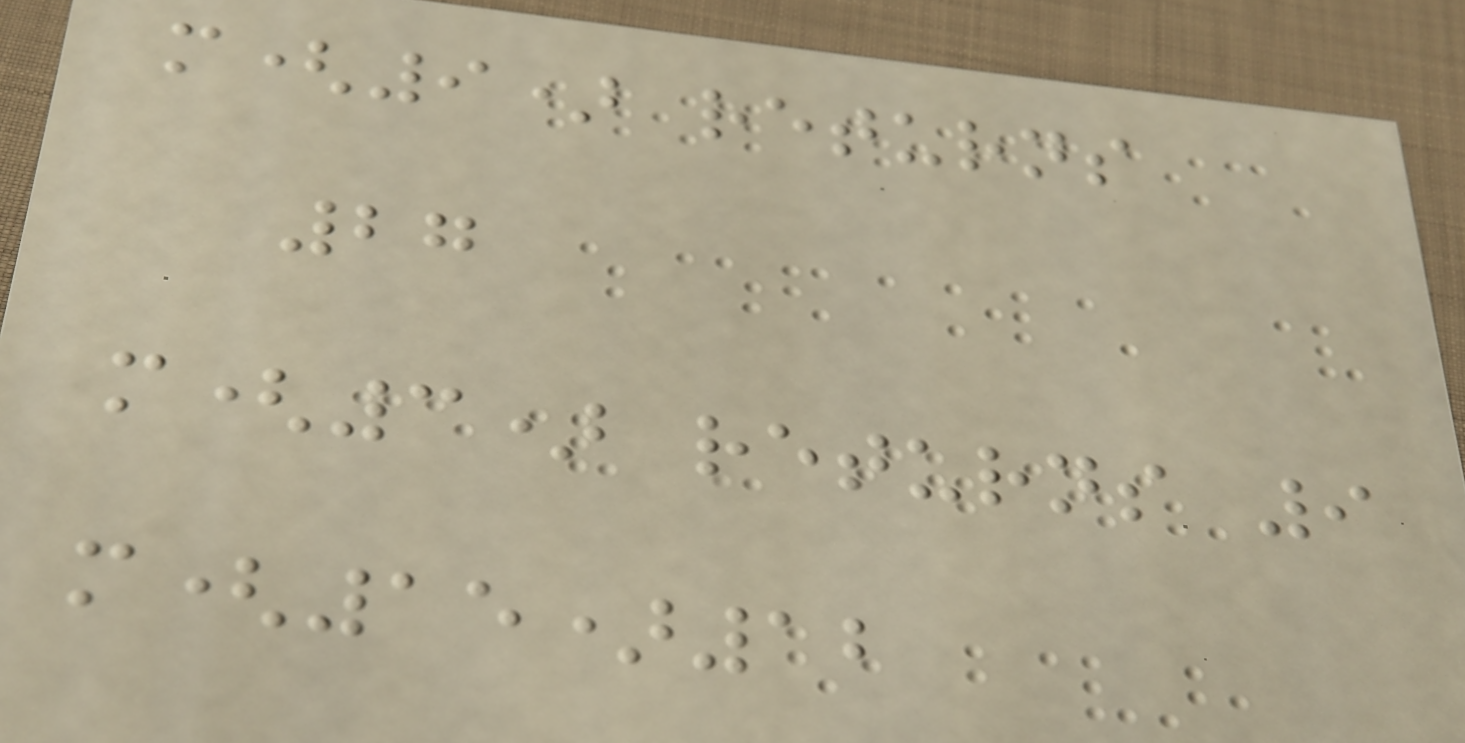m(9) returns
27
m(3) returns 9
m(15)12
